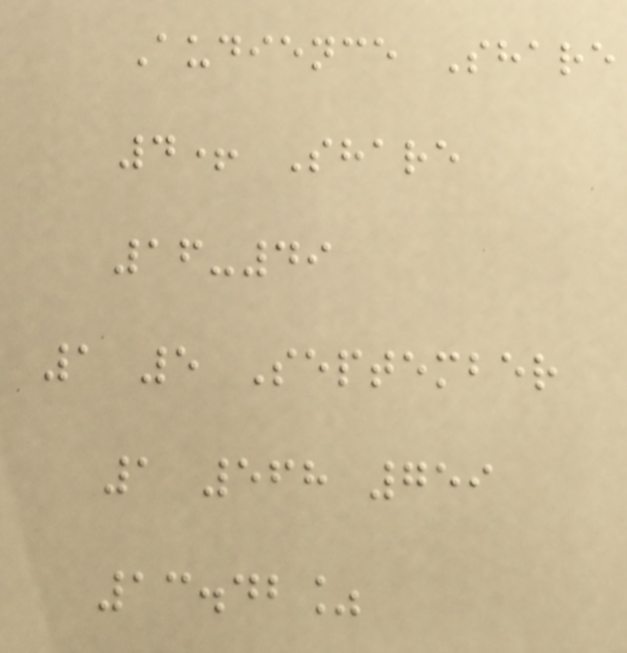Audience Share
4+ Share
16-49
1 5 September
1 568 759
13.42%
